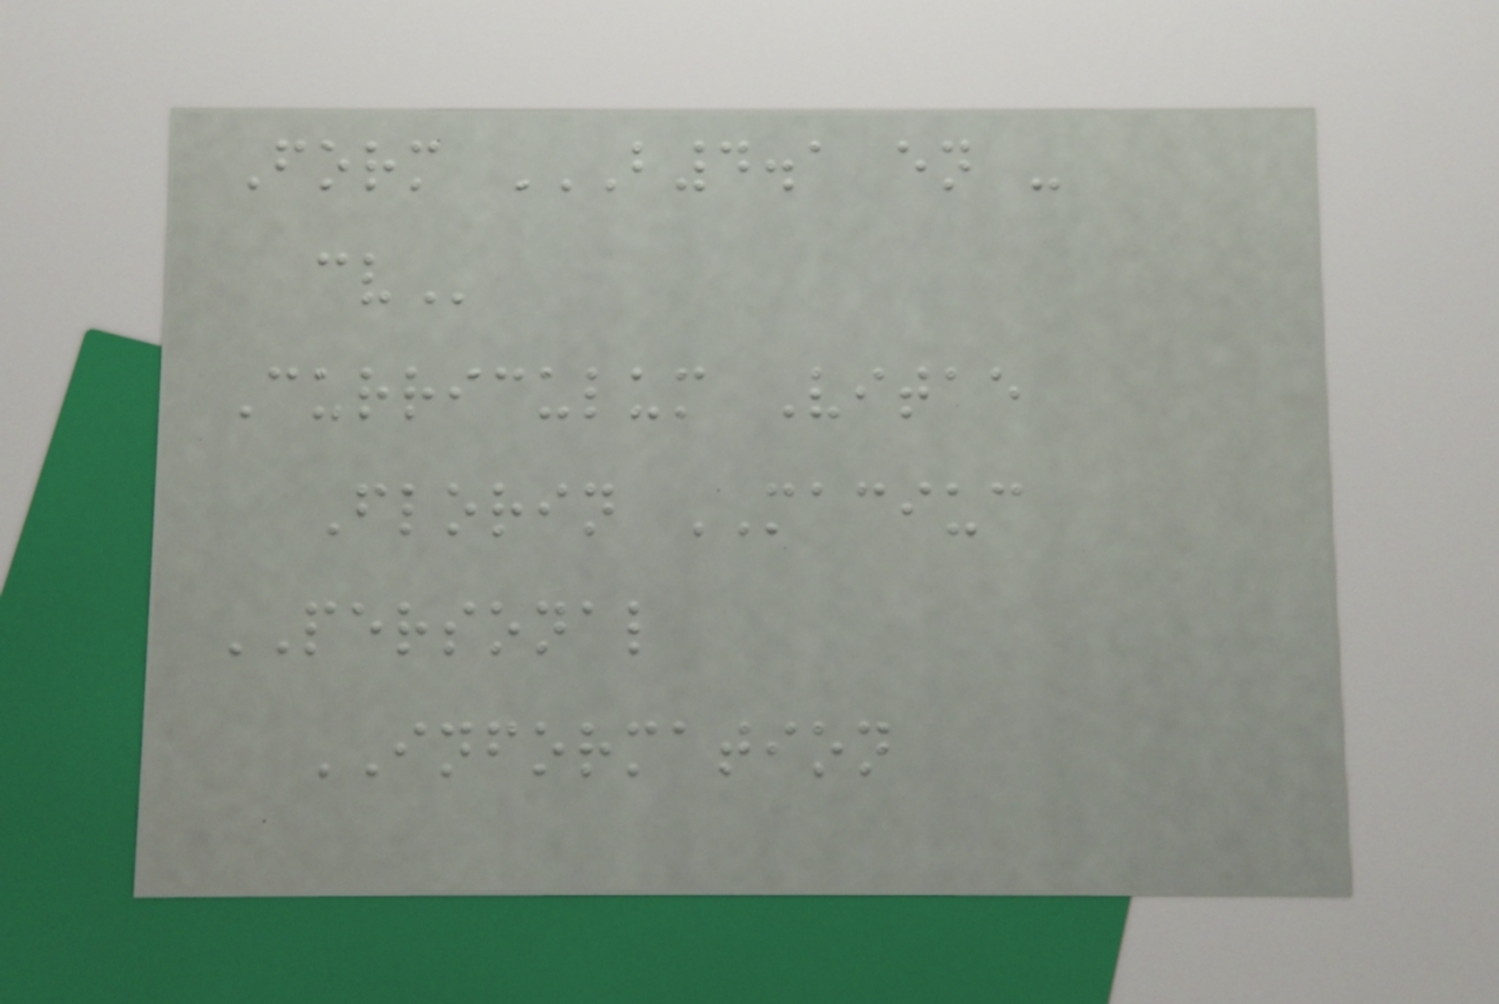Form B4.1 EN -
CV
Curriculum Vitae
Florin MACIUC
PERSONAL
INFORMATION
